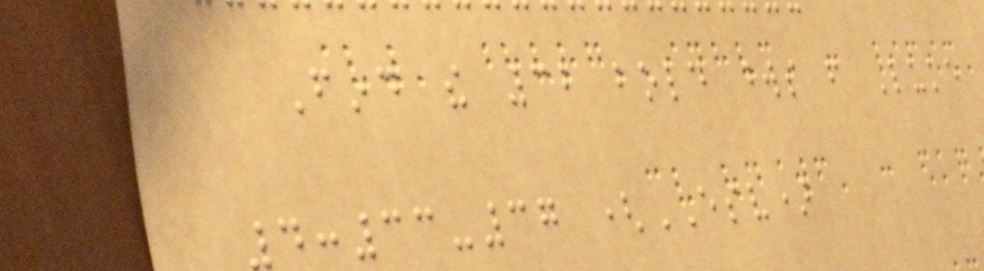Find the 32 bold words from Luke
4:33-37 (ESV)
